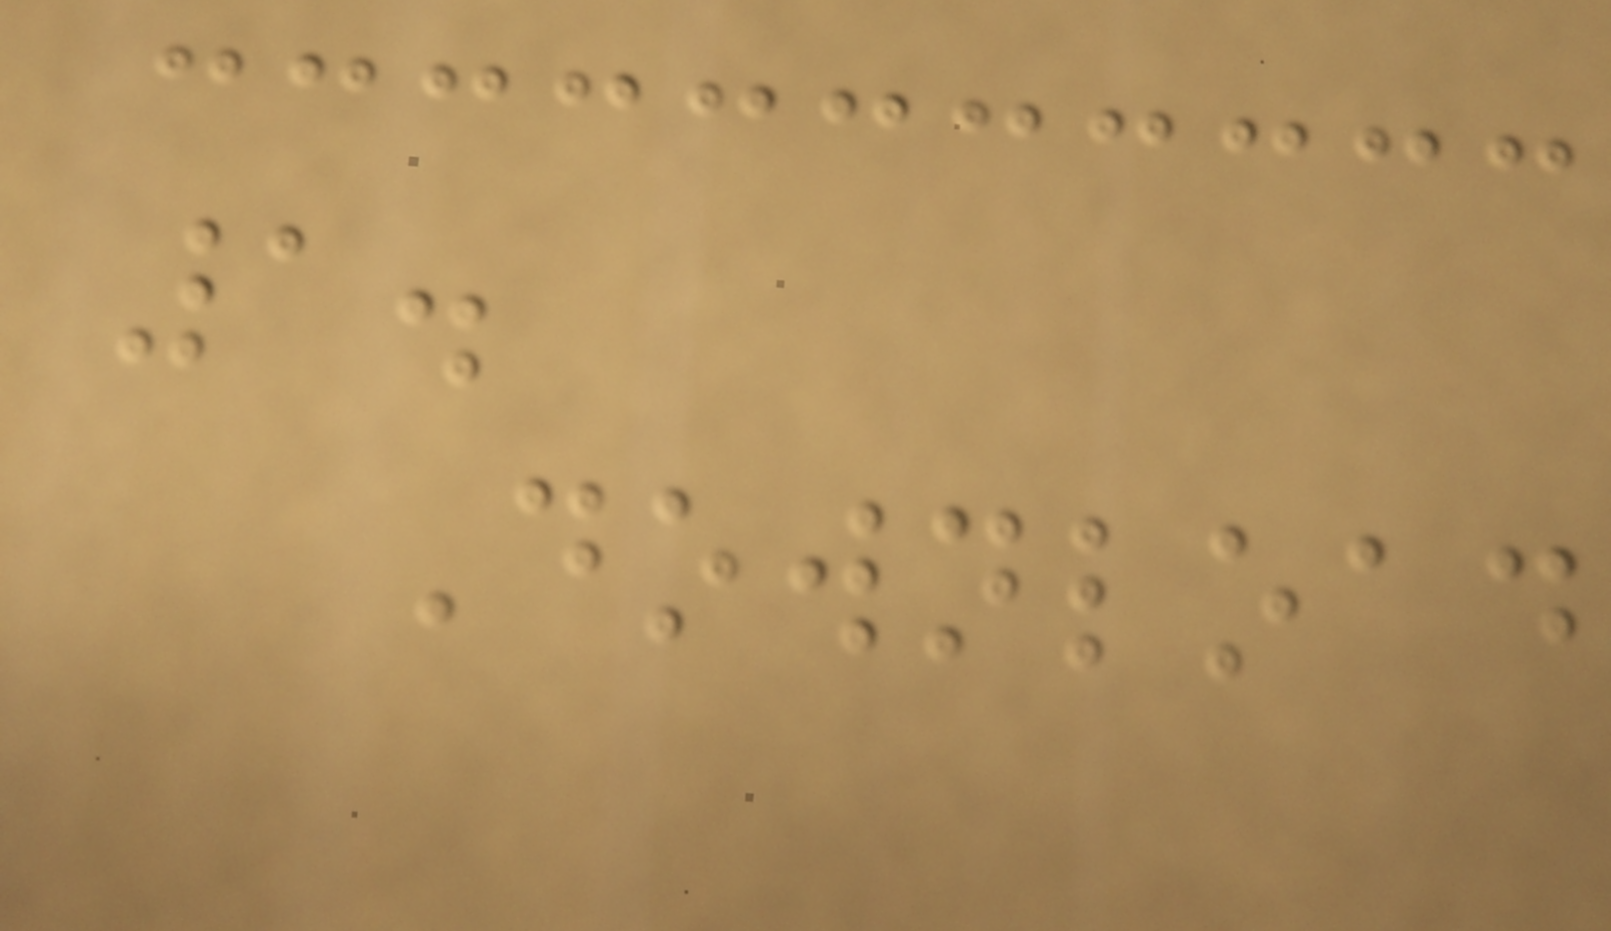1.
Download
